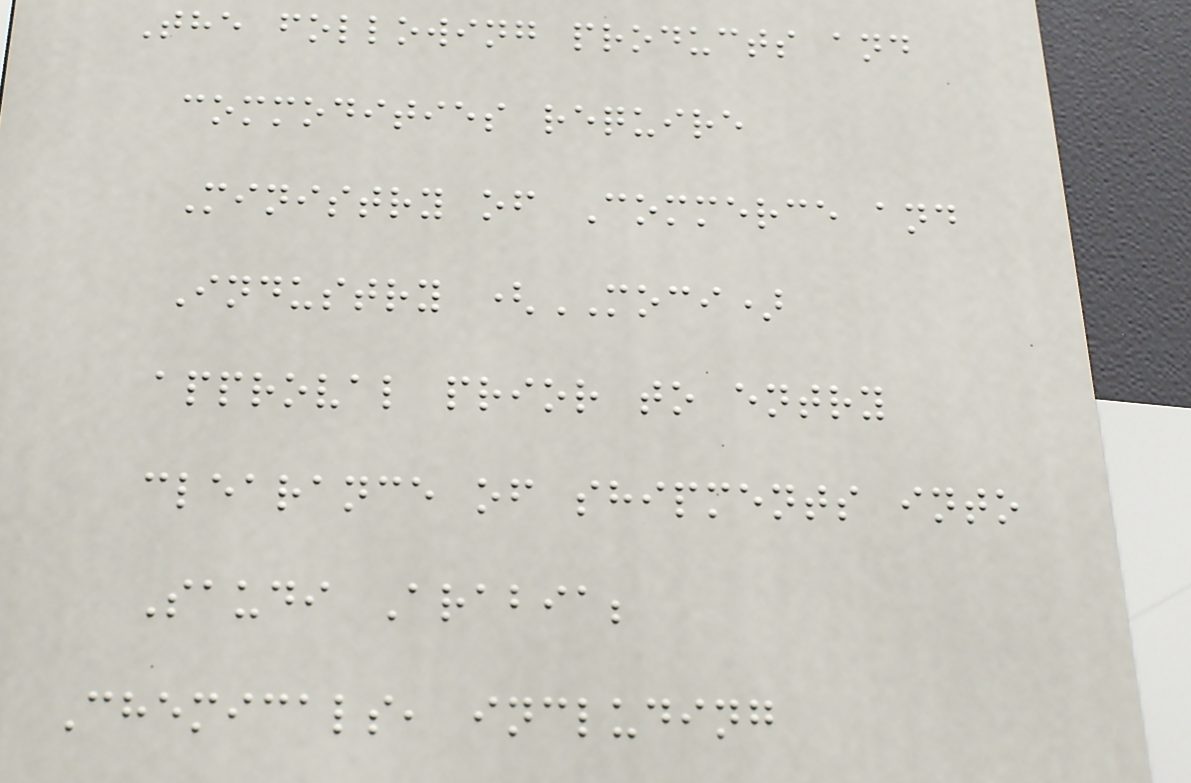The following products and
commodities require
Ministry of Commerce and
Industry (MOCI)
approval prior to entry
clearance of shipments into
Saudi Arabia;
Chemicals, including
